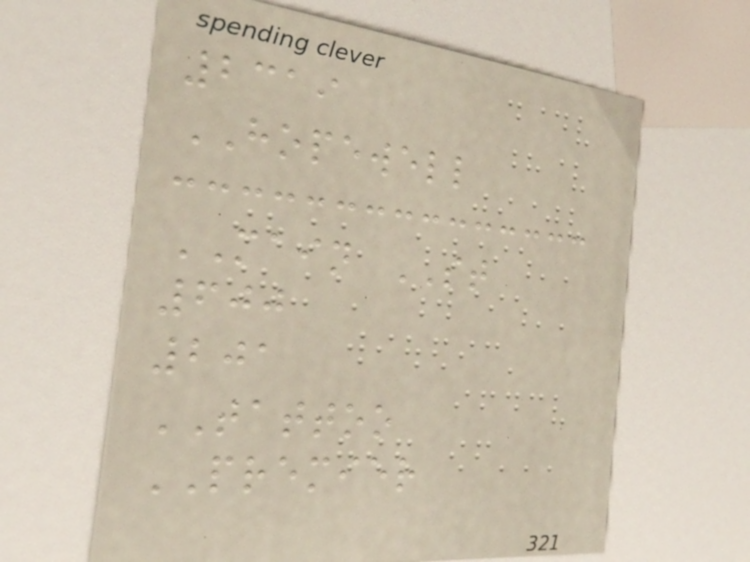2319
HOPEWELL
MAIN ST
600
201
TATTOO
PREMIER
